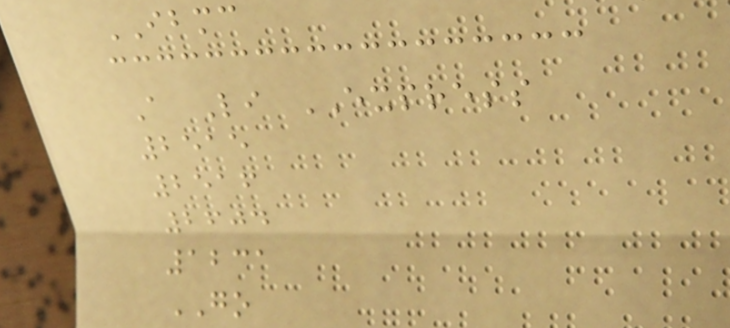IBMC
A Li EXPRESS
2515
2516
2604
1231
GO
